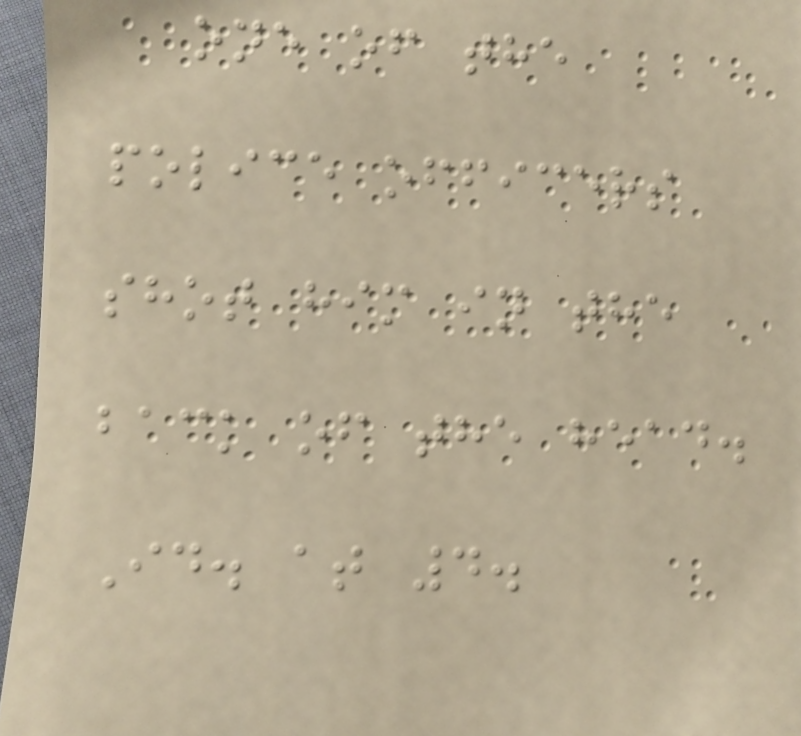one of the
police officers
shot him in the
back of the head.
Id. at 4.
